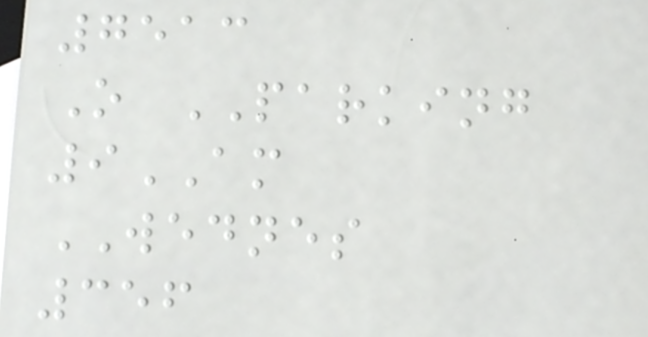7513
O PARKING
9AM
WEDNES
356
